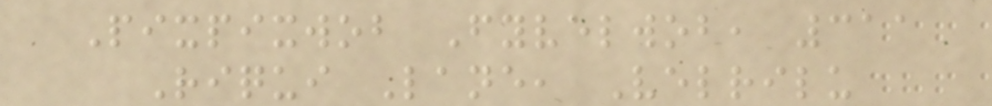Pixpixwob Fyvelwob, 311
Riqui Lane, Velrilu
